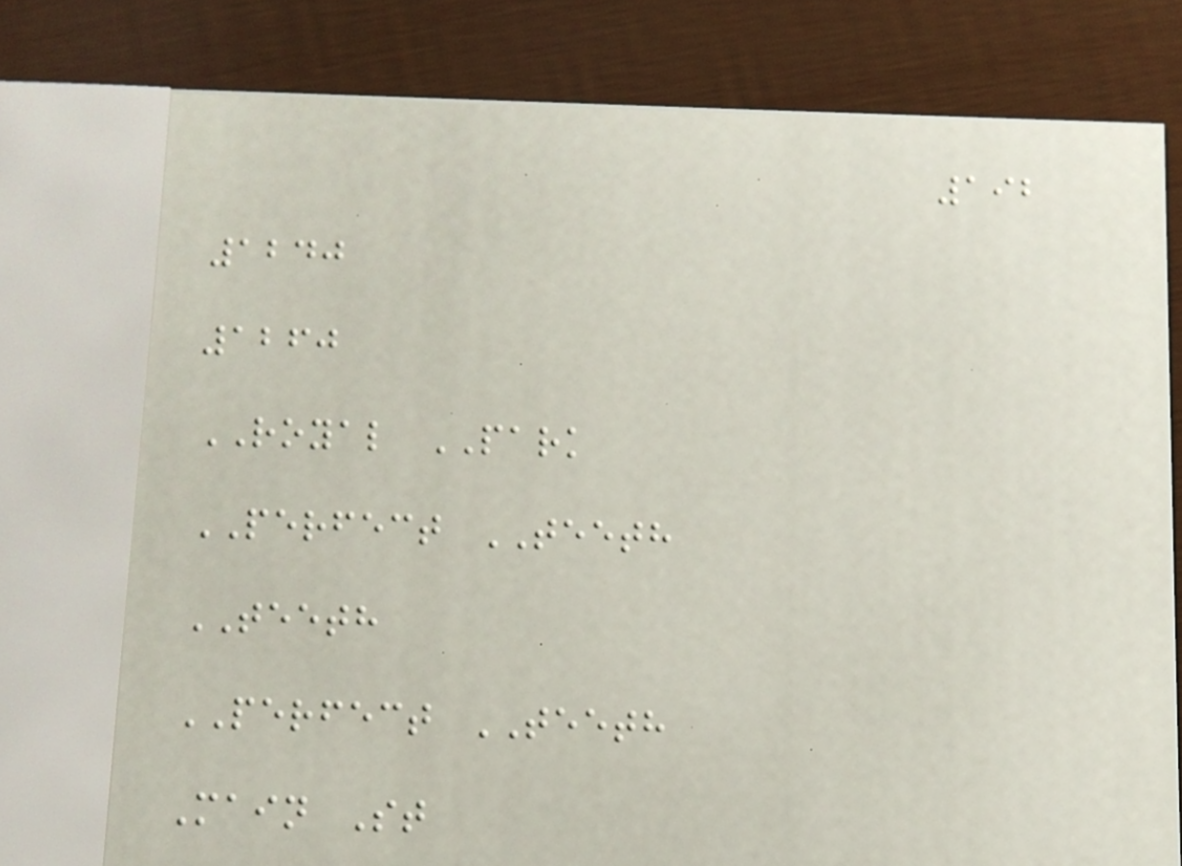192
1240
1260
ROYAL PARK
PERFECT TEETH
TEETH
PERFECT TEETH
Main St
